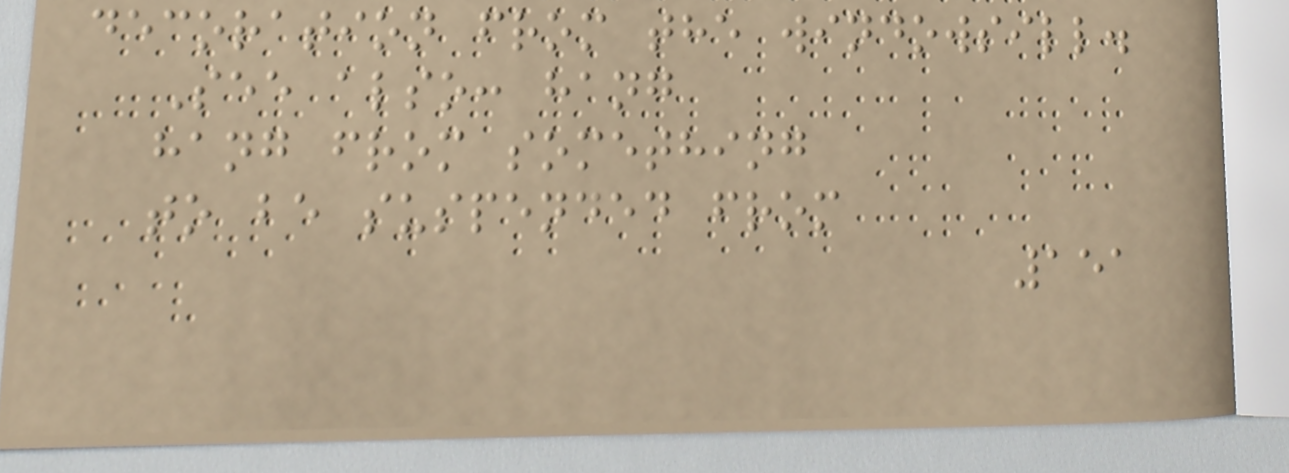decoration from the windowsill.
See also: hang
hang from something
to be suspended from
151
